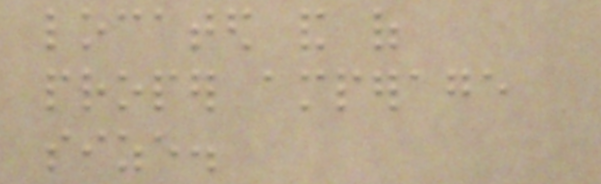located and of
proper amperage
size.
